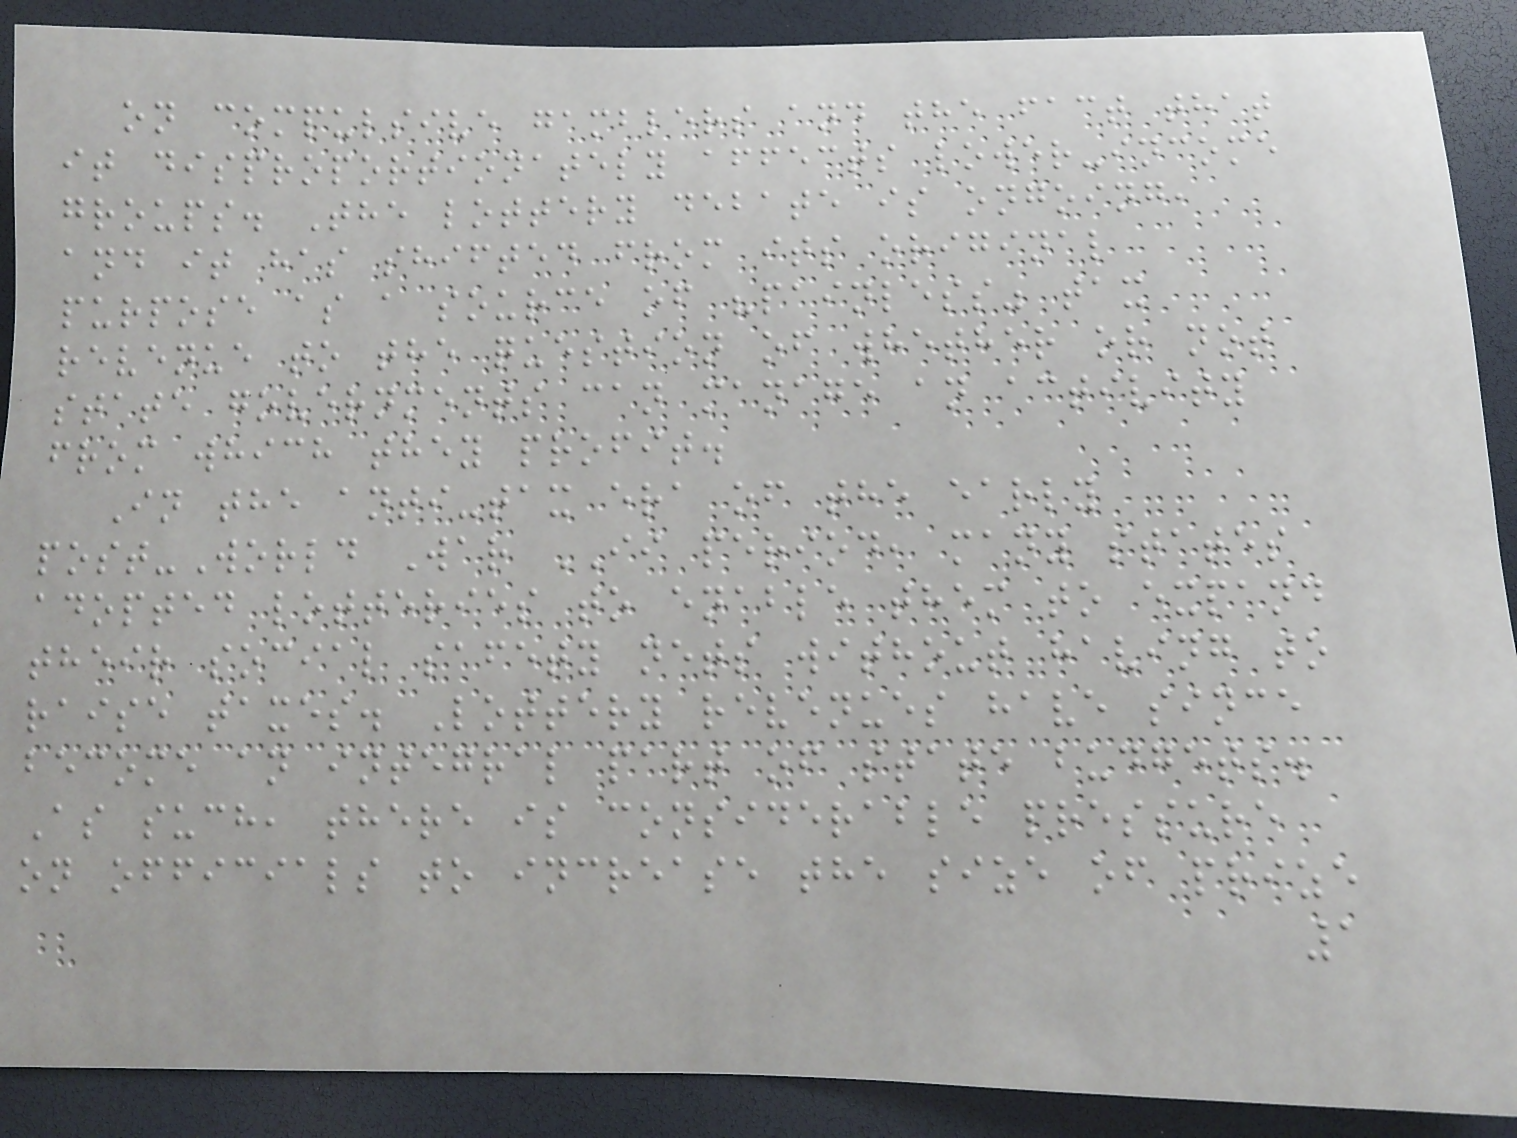on compulsive gamblers and the fact that
it disproportionately affects lower-income
groups. The lottery debate is ongoing,
and it has shifted from its original
purpose as a source of "painless" tax
revenue to the question of whether or not
state governments can manage an activity
from which they profit.
In the anti-tax era of the early
post-World War II period, many states
adopted lotteries to enable them to expand
their social safety nets without having to
raise taxes. Lottery revenues have since
become an integral part of state budgets.
As such, there is considerable pressure
on officials to increase the size of prize
1
